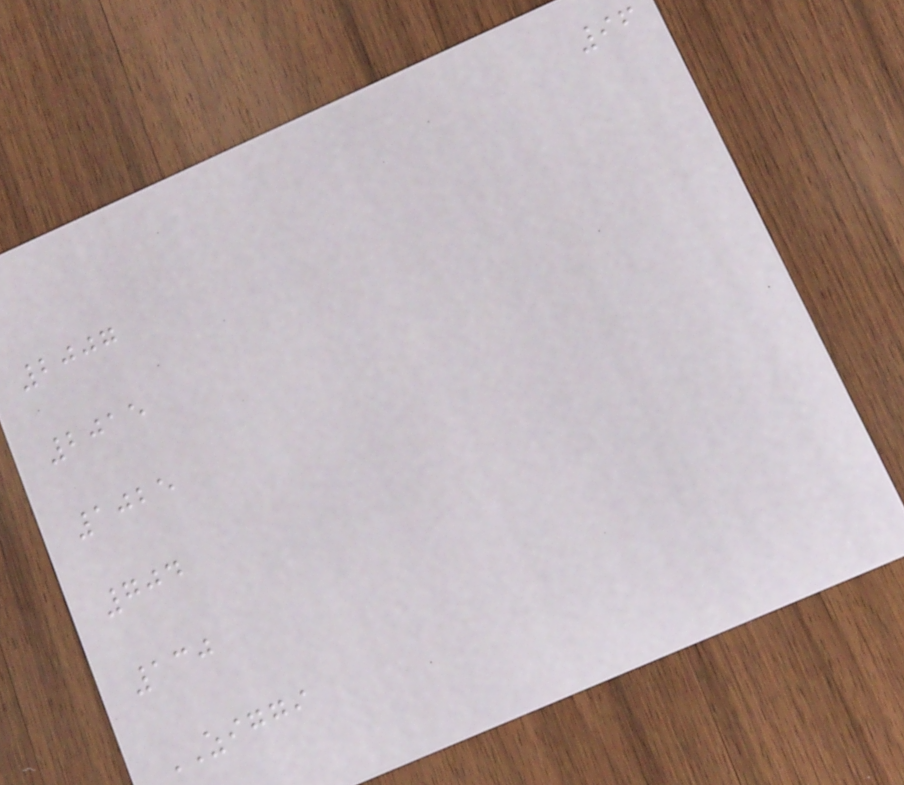96
2007
2015
1025
704
130
ZIGGI
